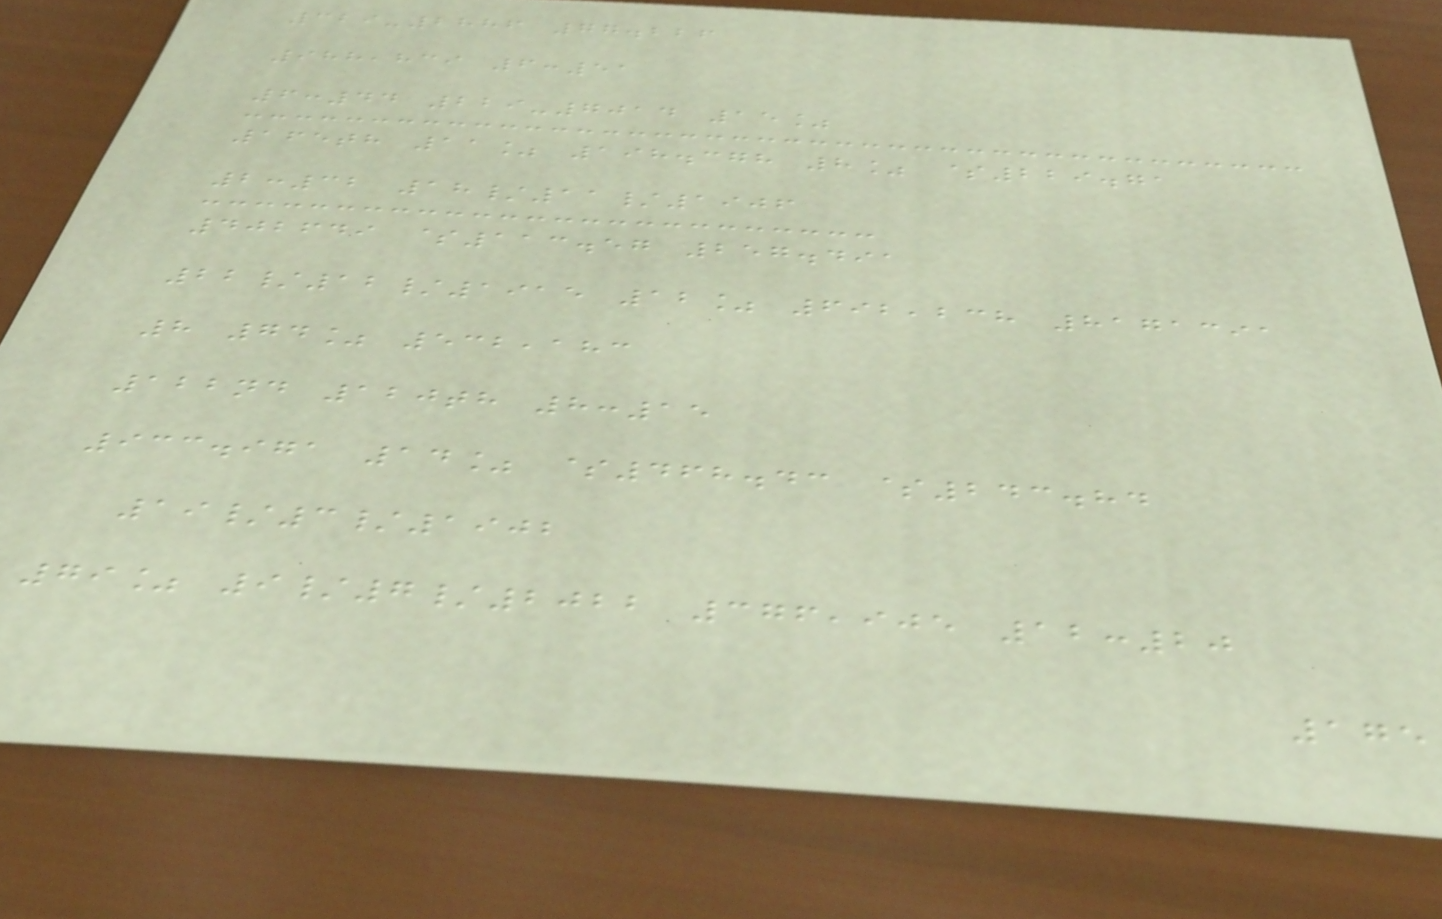329-2886 77.226
988,839 6:51
6:44 229-7014 15%
165th 11% 198.378 8% $229.71
2:32 18/11/1906
402649 $113.57 257.491
22/12/1915 12% 692,238 8171391
8 74% 532,183
122nd 120th 8:15
933.971 14% $468.43 $243.84
19/3/1902
79% 9/7/2022 376,905 12:20
175
